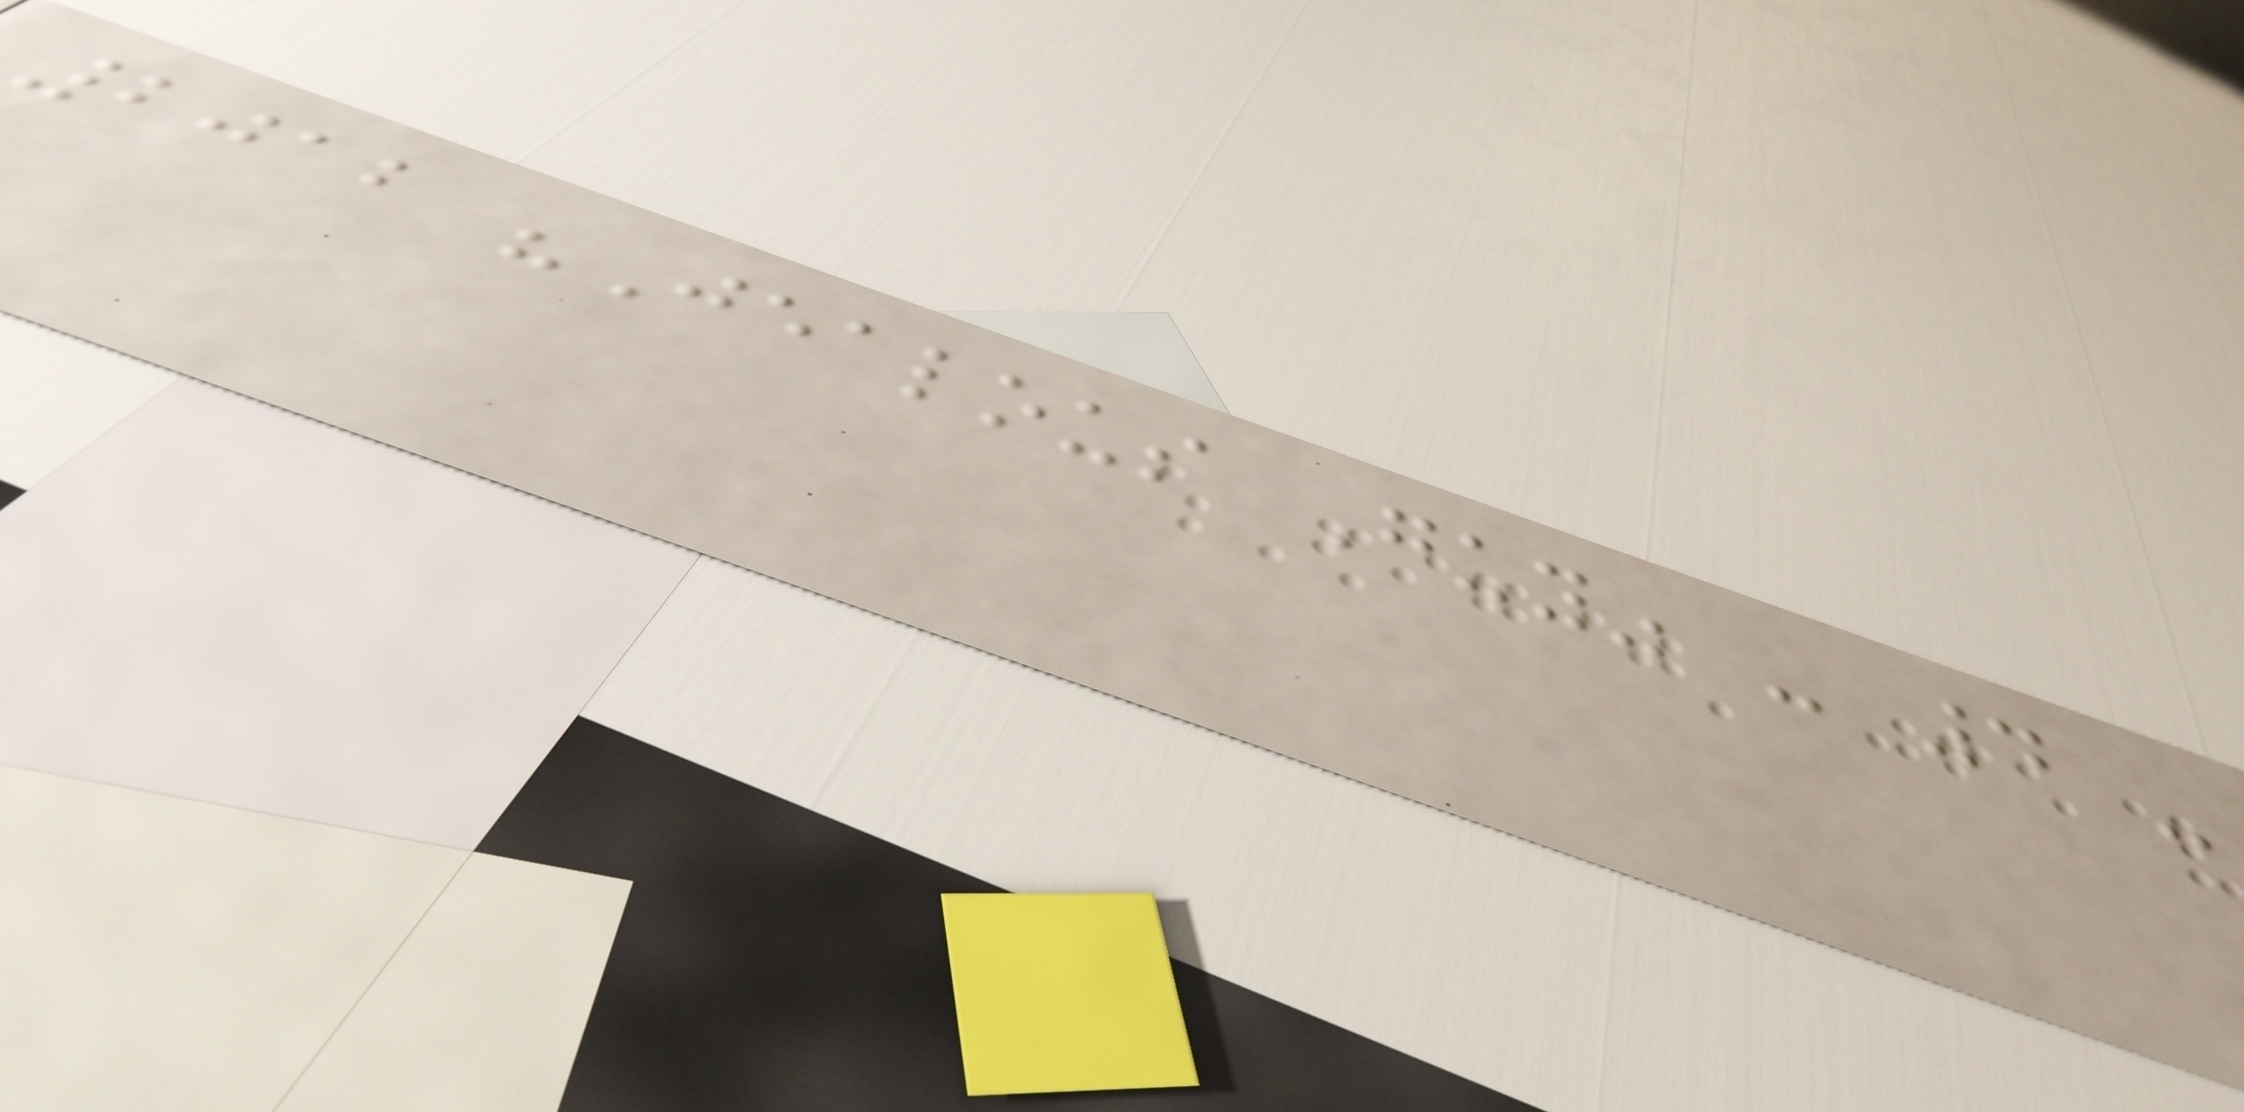2012 "Jealous Guy" - 4 -
